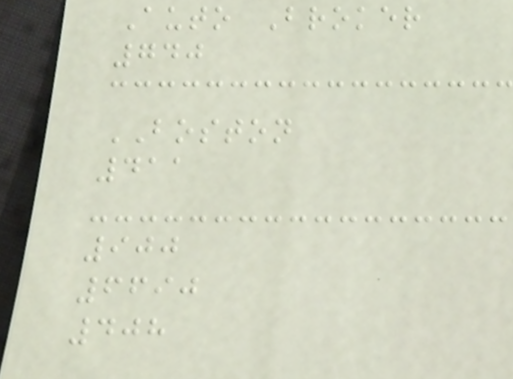Auto Broker
740
BOSTON
411
900
6690
408
